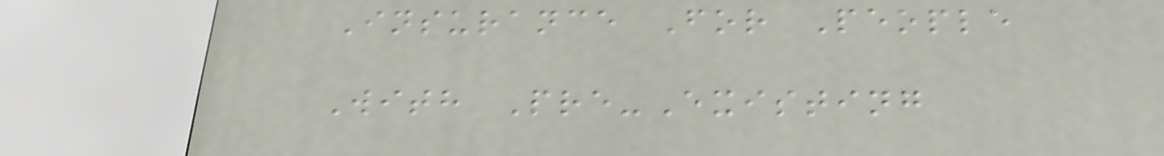Insurance For People
With Pre-Existing
